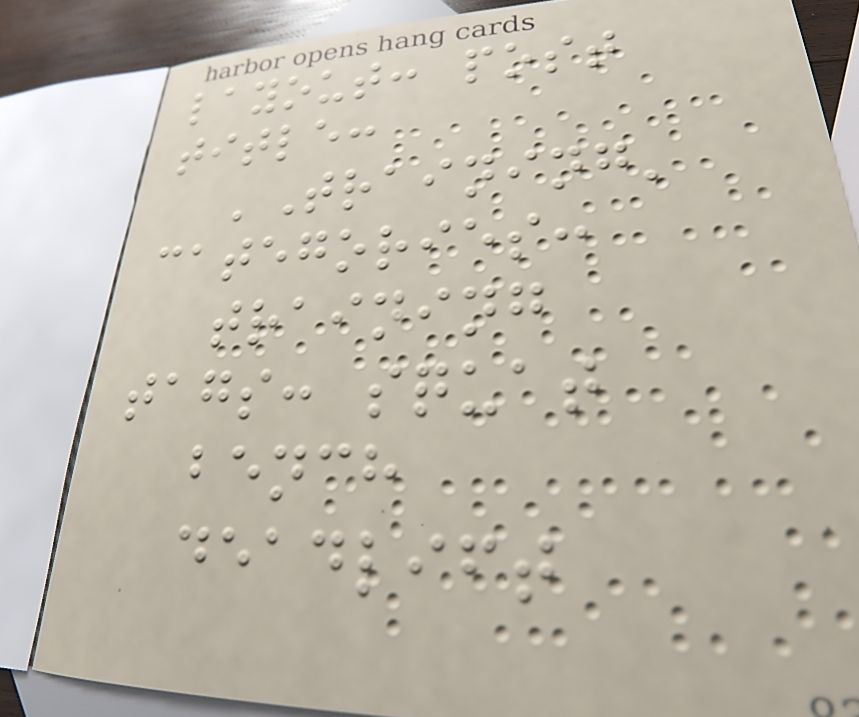layout: post
title:
'Training'
categories:
training
tags: squat
bench
deadlift
